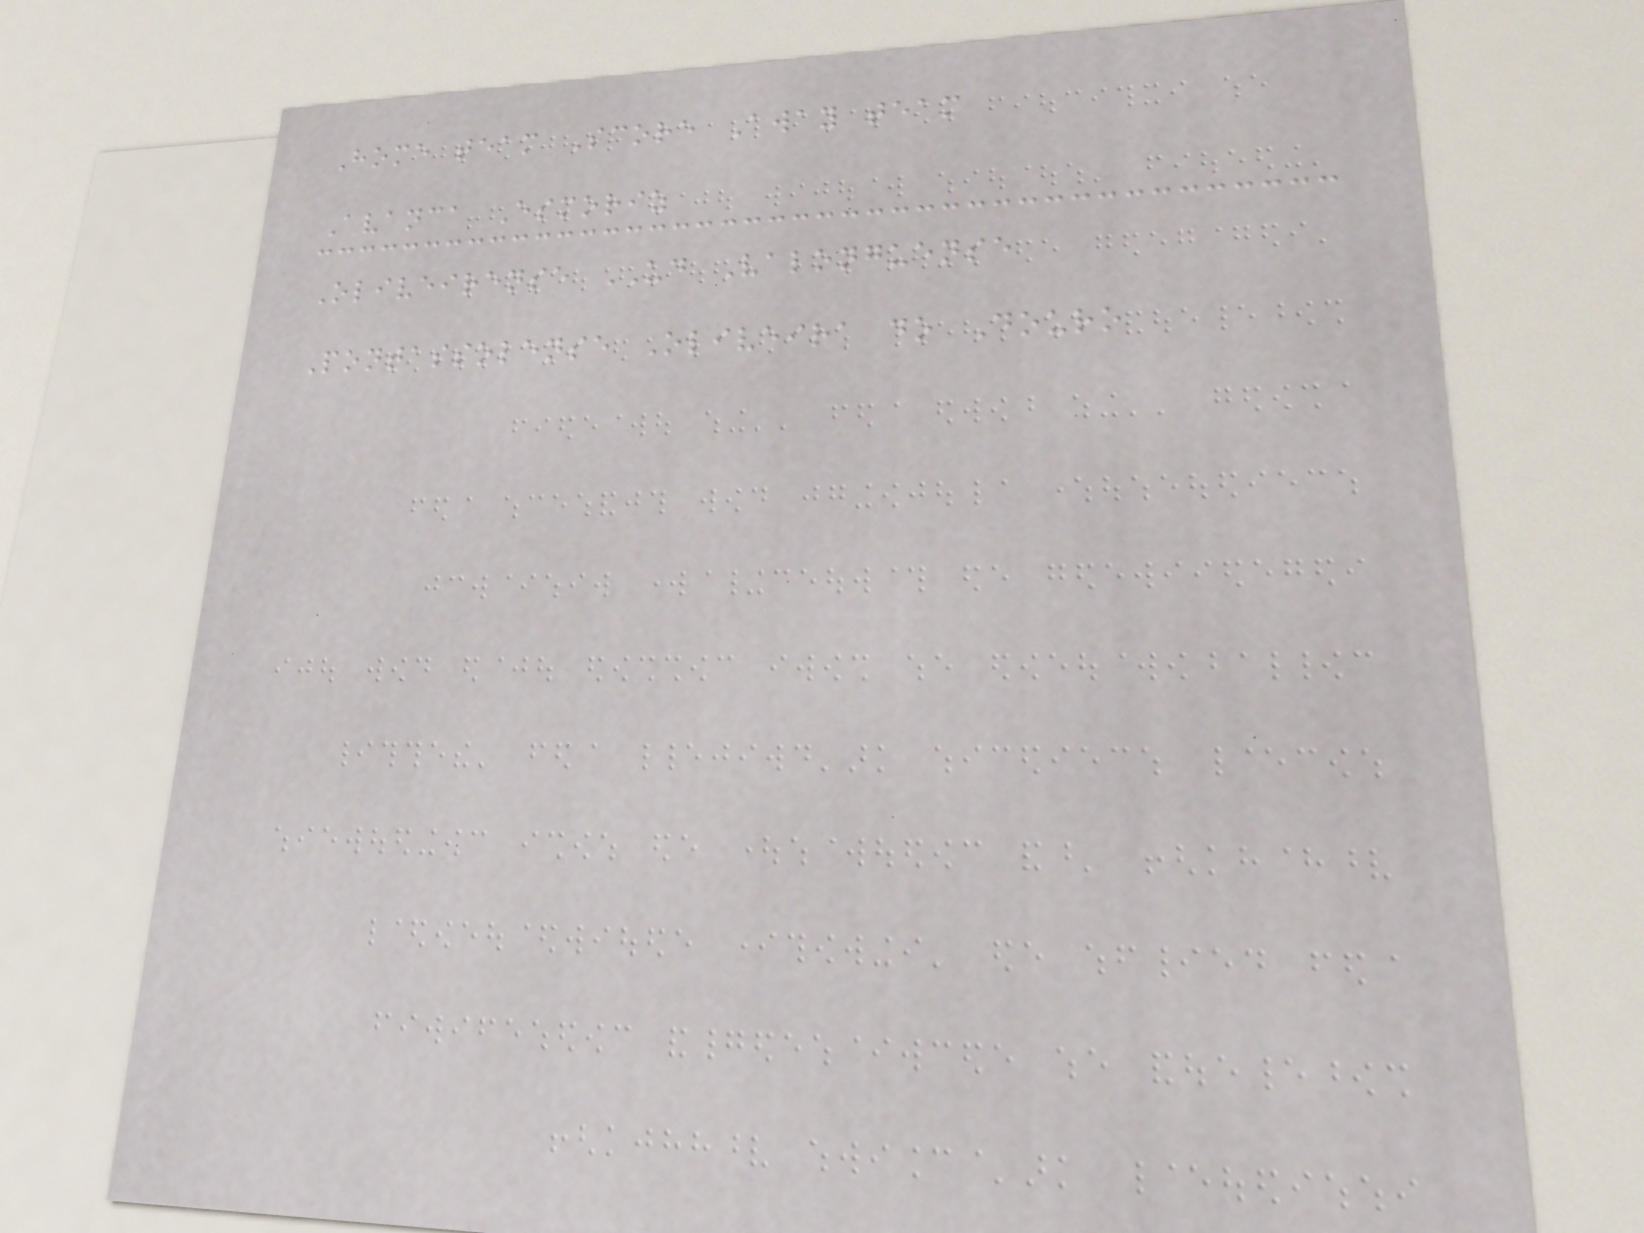Home team Score Away team
Avanca Esmoriz
Oliveirense UD Valonguense
Pontassolense Oliveira do Douro
